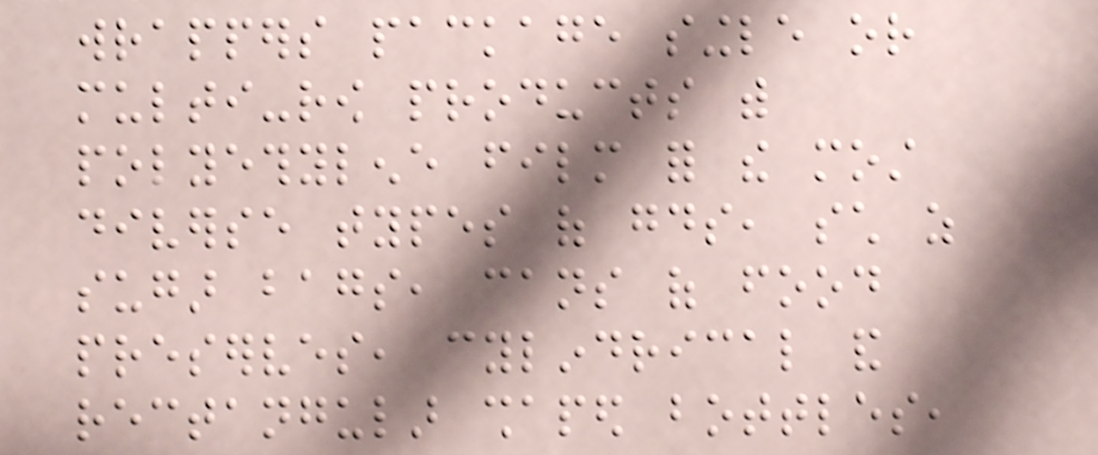wrappers package single or
multi-row products with
polyethylene film for the most
diverse types of goods, such as
sugar bags, cans of food
preserves, cylindrical and
rectangular shaped bottles,
